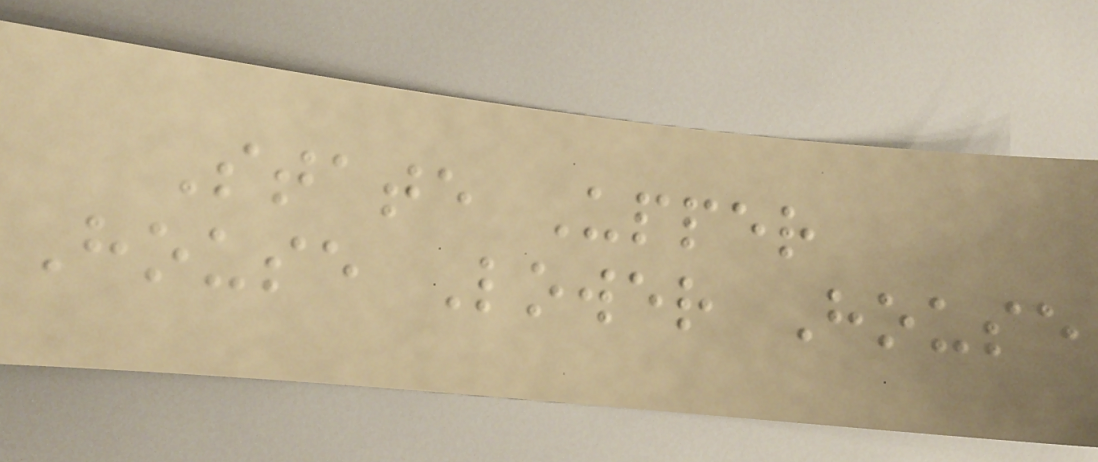State Upper
House Lower House
